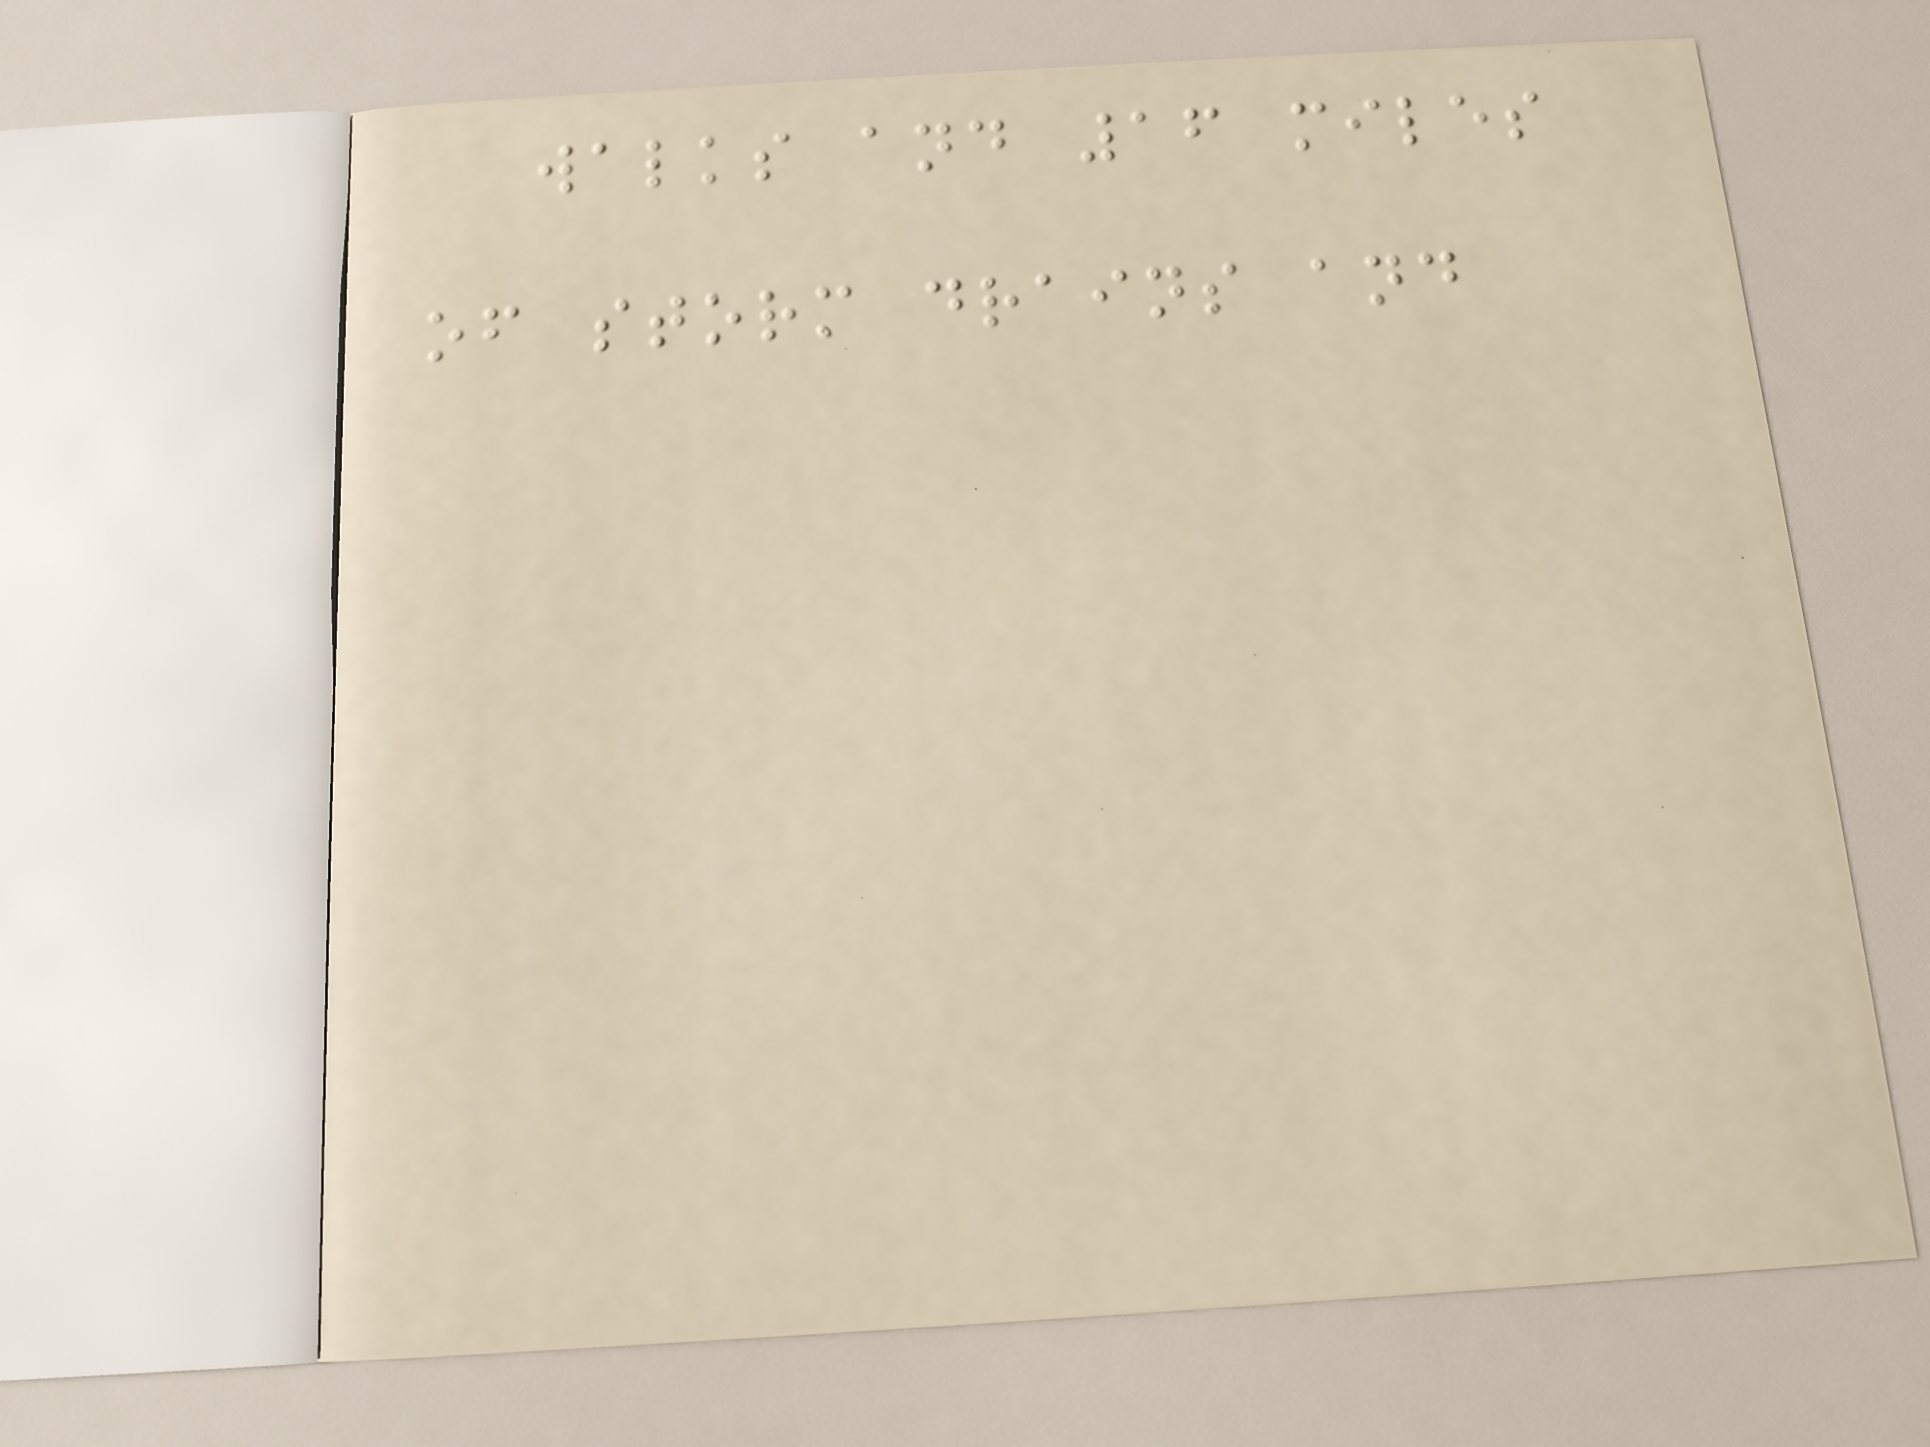walks and 16 miles
of storm drains and
